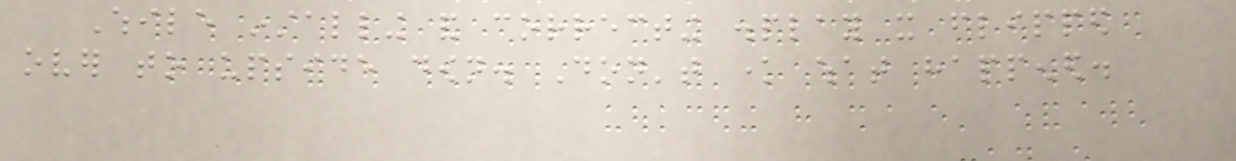While installing and correcting display it flipped
over to upside down. Don't know what happened.
